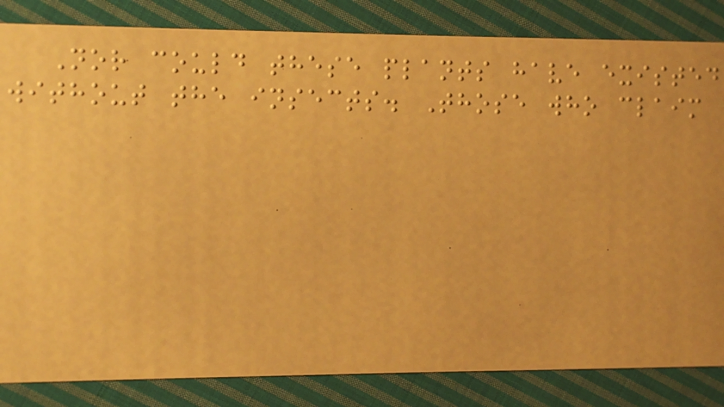Nor could these plants have existed
without the insects. Those who claim
